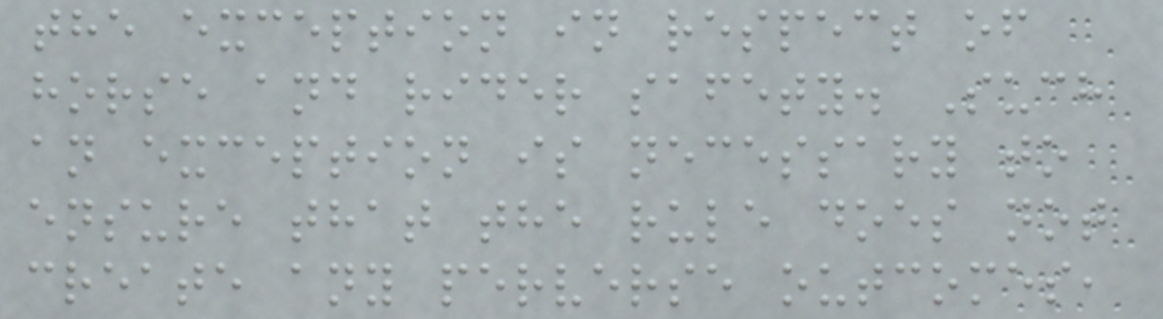the exception in respect of
horse and rider safety. Such
an exception is necessary to
ensure that the rule does not
create any perverse outcomes,
